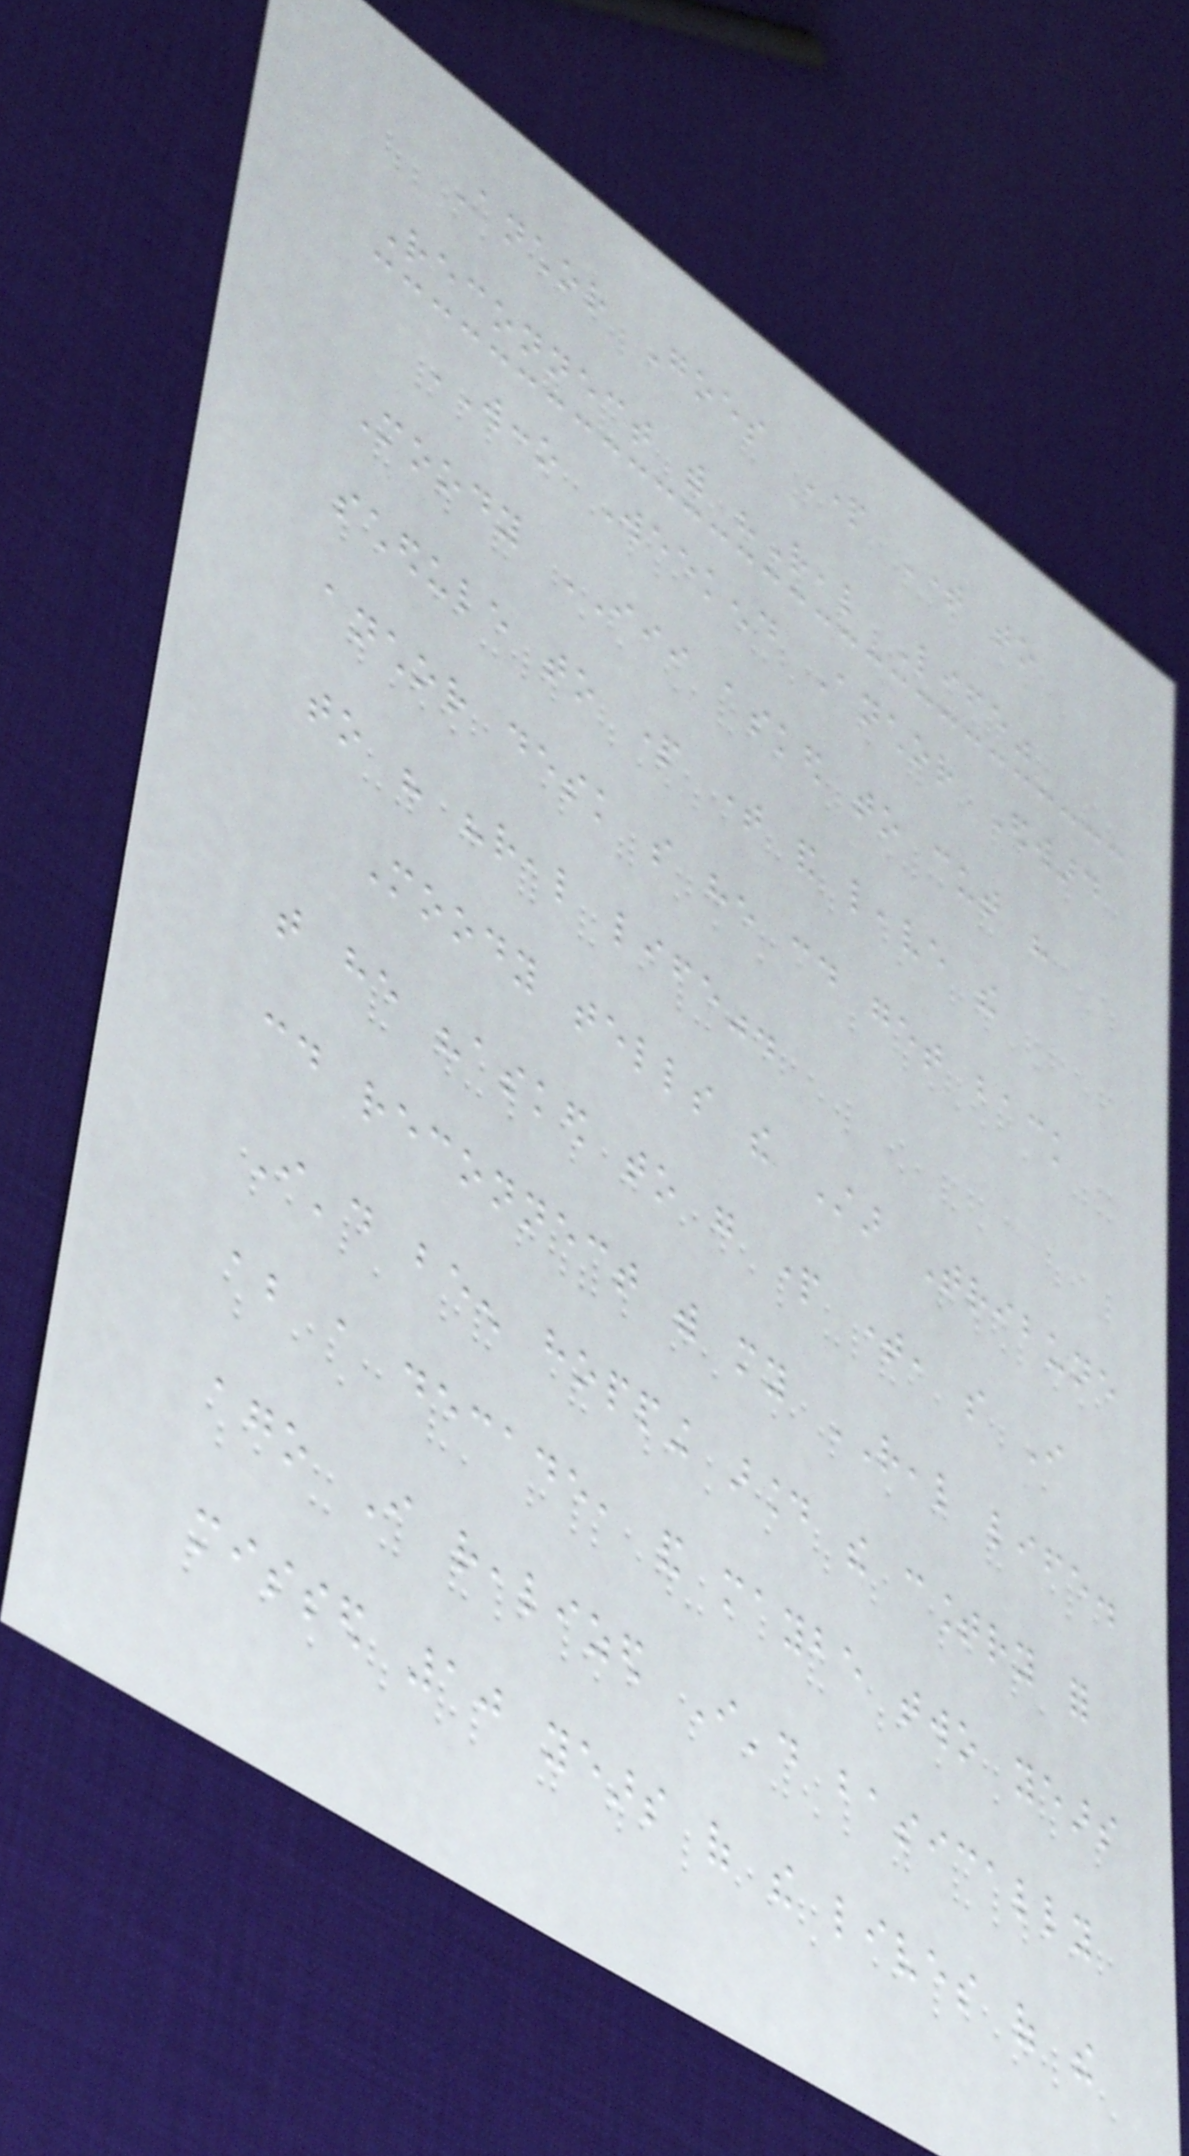Anchor Goes Part Time to
Reconnect with "Real Life"
WCCO Weekend Anchor Edward
Moody III asked to cut his
schedule to part time and leave the
anchor desk so he could get back
to his "real life".
Moody tells the Star Tribune
that he "asked to go part time, so I
could reconnect with my REAL life.
I'd been hopping around the country for
about a decade, and maybe two years
ago I realized I'd basically
missed 10 years of the lives of the
